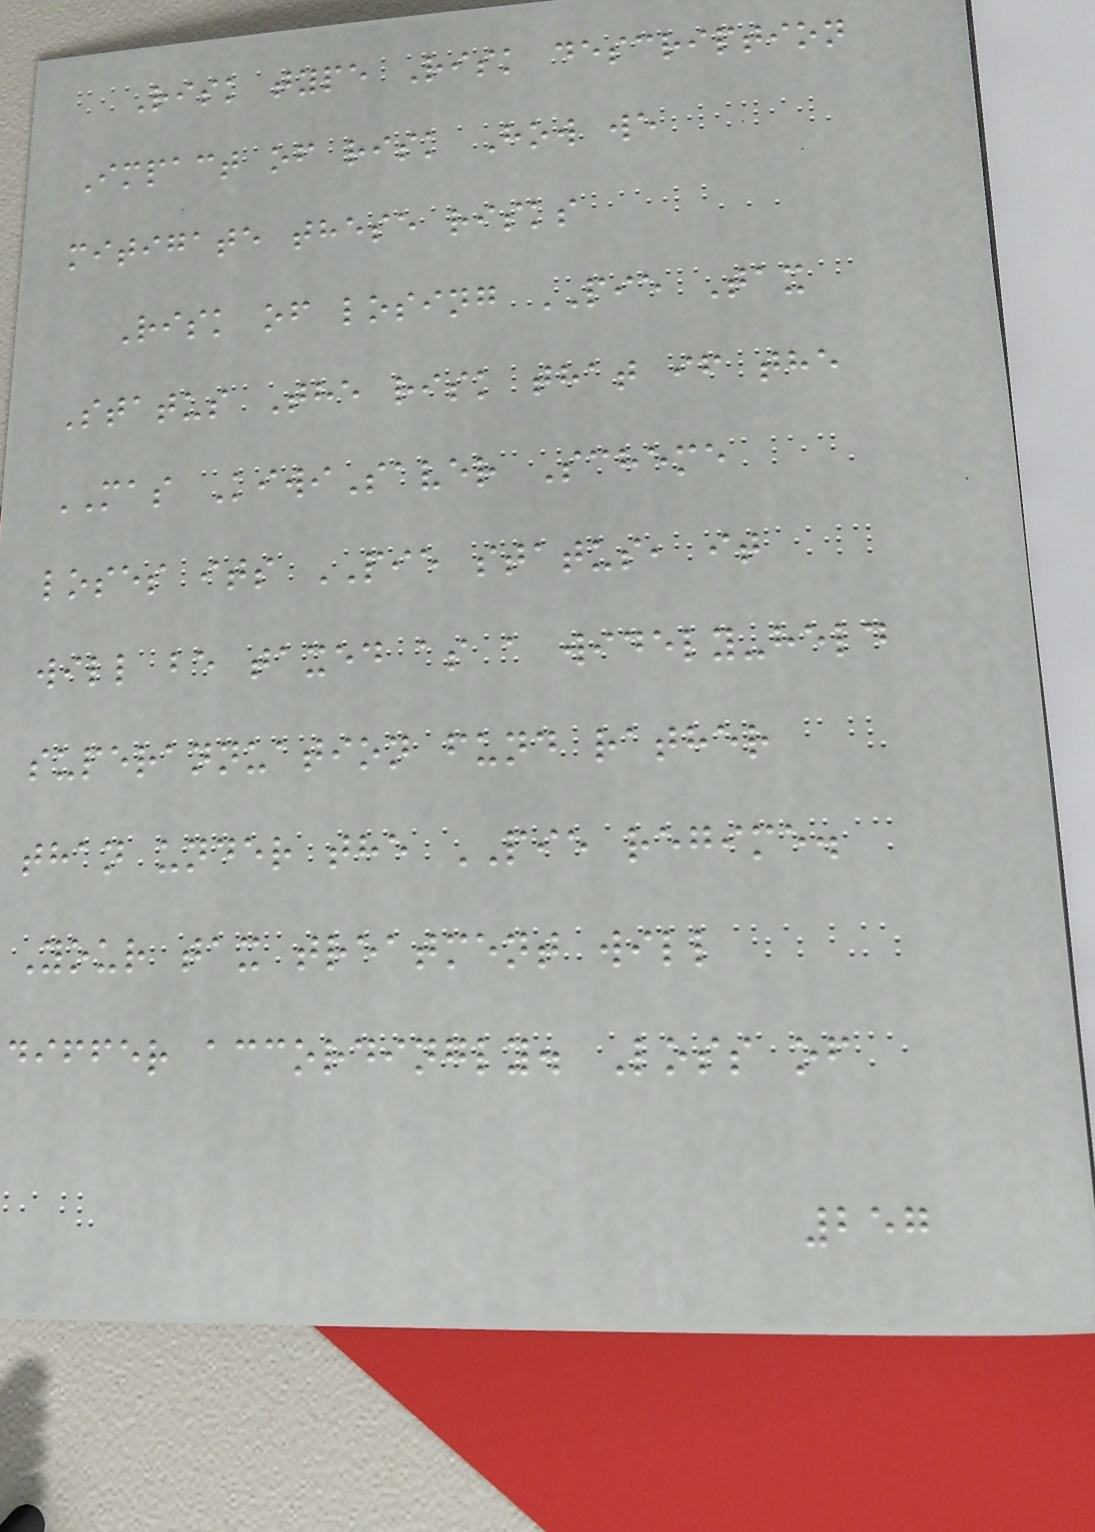Risk type Risk description
Impact of risk How we
mitigate these risks
Risk of losing PIE Tax
Status The risk that if the
MAS KiwiSaver Scheme
loses its PIE status, it
will be taxed as a widely-held
superannuation fund rather
than under the PIE regime.
Your tax treatment will
differ accordingly. Loss of
257
